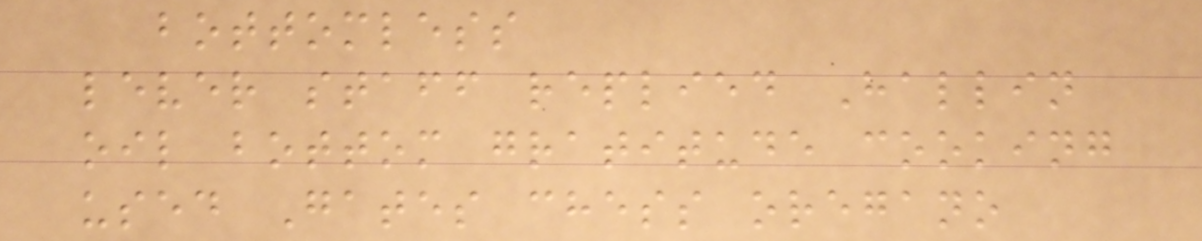bottomless
lever staff replied Hallin
oil bottom gratitude cooking
used Gates chess oregano
